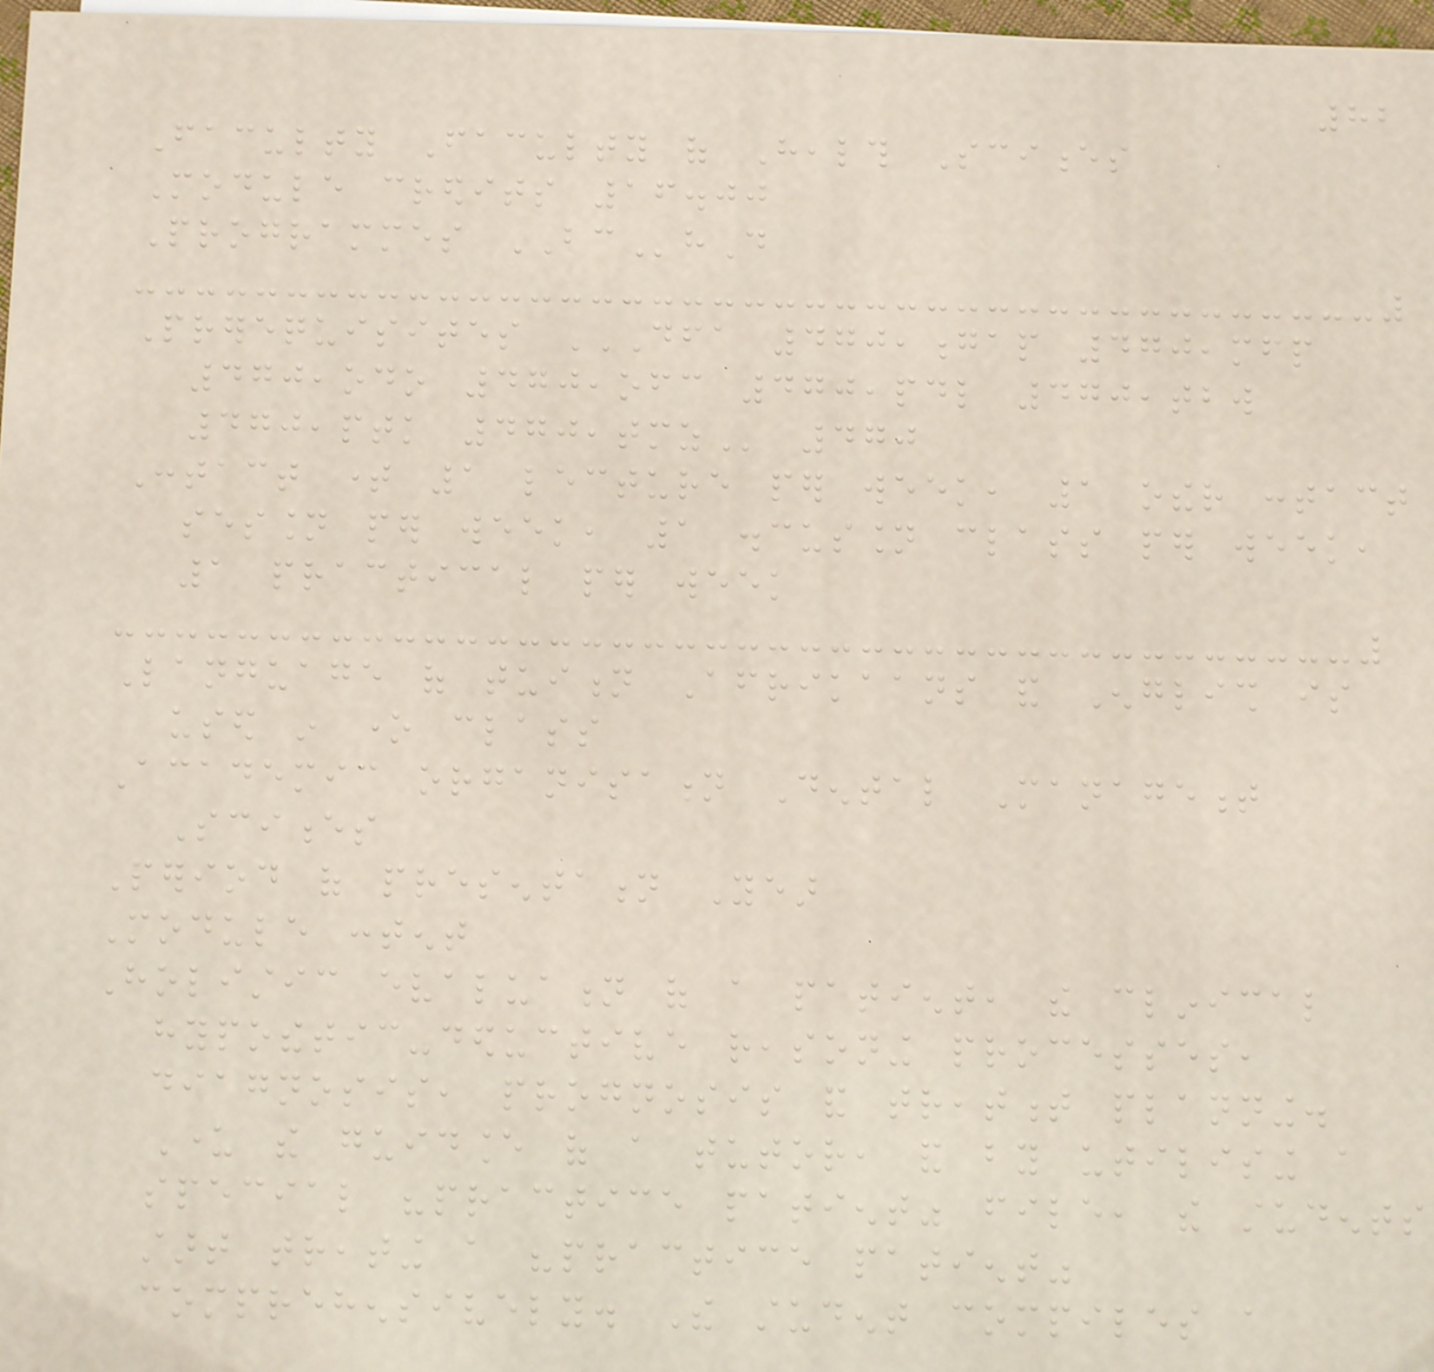82
Faculty Faculty of Health Sciences
Module credits 16.00
Programmes BChD
Prerequisites DFA 470,GAP 470,MFP
470,ODO 470,OFC 470,PDL 470,TBW
470,PTK 470,TMZ 470
Contact time 1 lecture per week, 1 other contact
session per week, 1 discussion class per week,
1 practical per week
Language of tuition Afrikaans and English is
used in one class
Academic organisation Dental Management
Sciences
Period of presentation Year
Module content
Holistic evaluation of a patient, the clinical
hypothetic-deductive reasoning processes,
diagnosis, prognosis and treatment planning.
Under the guidance of a tutor, and by utilising a
special "practice patient" file, the students
start treating a "practice patient"
comprehensively. The student compiles a
